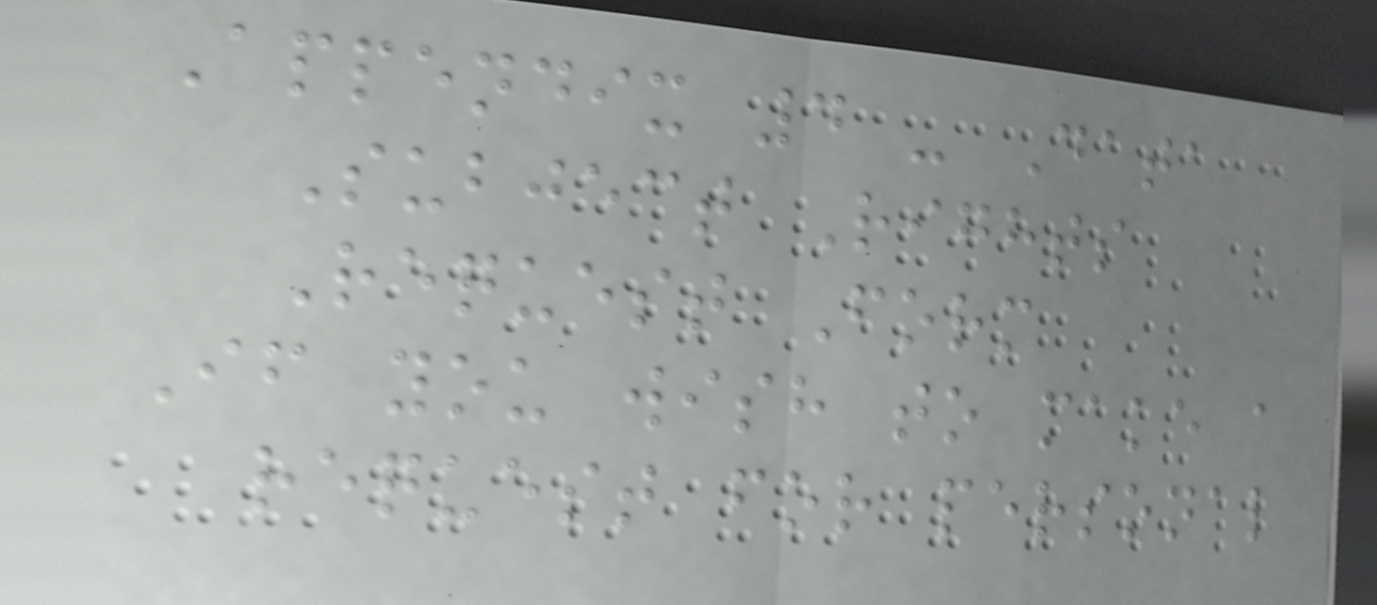Appendix 4 - Data
Subject Rights
Request Form
If you wish to make a
request for personal
